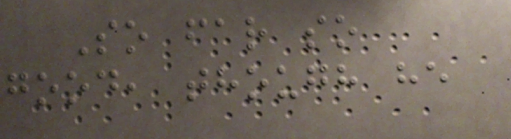So far so
good, though he
